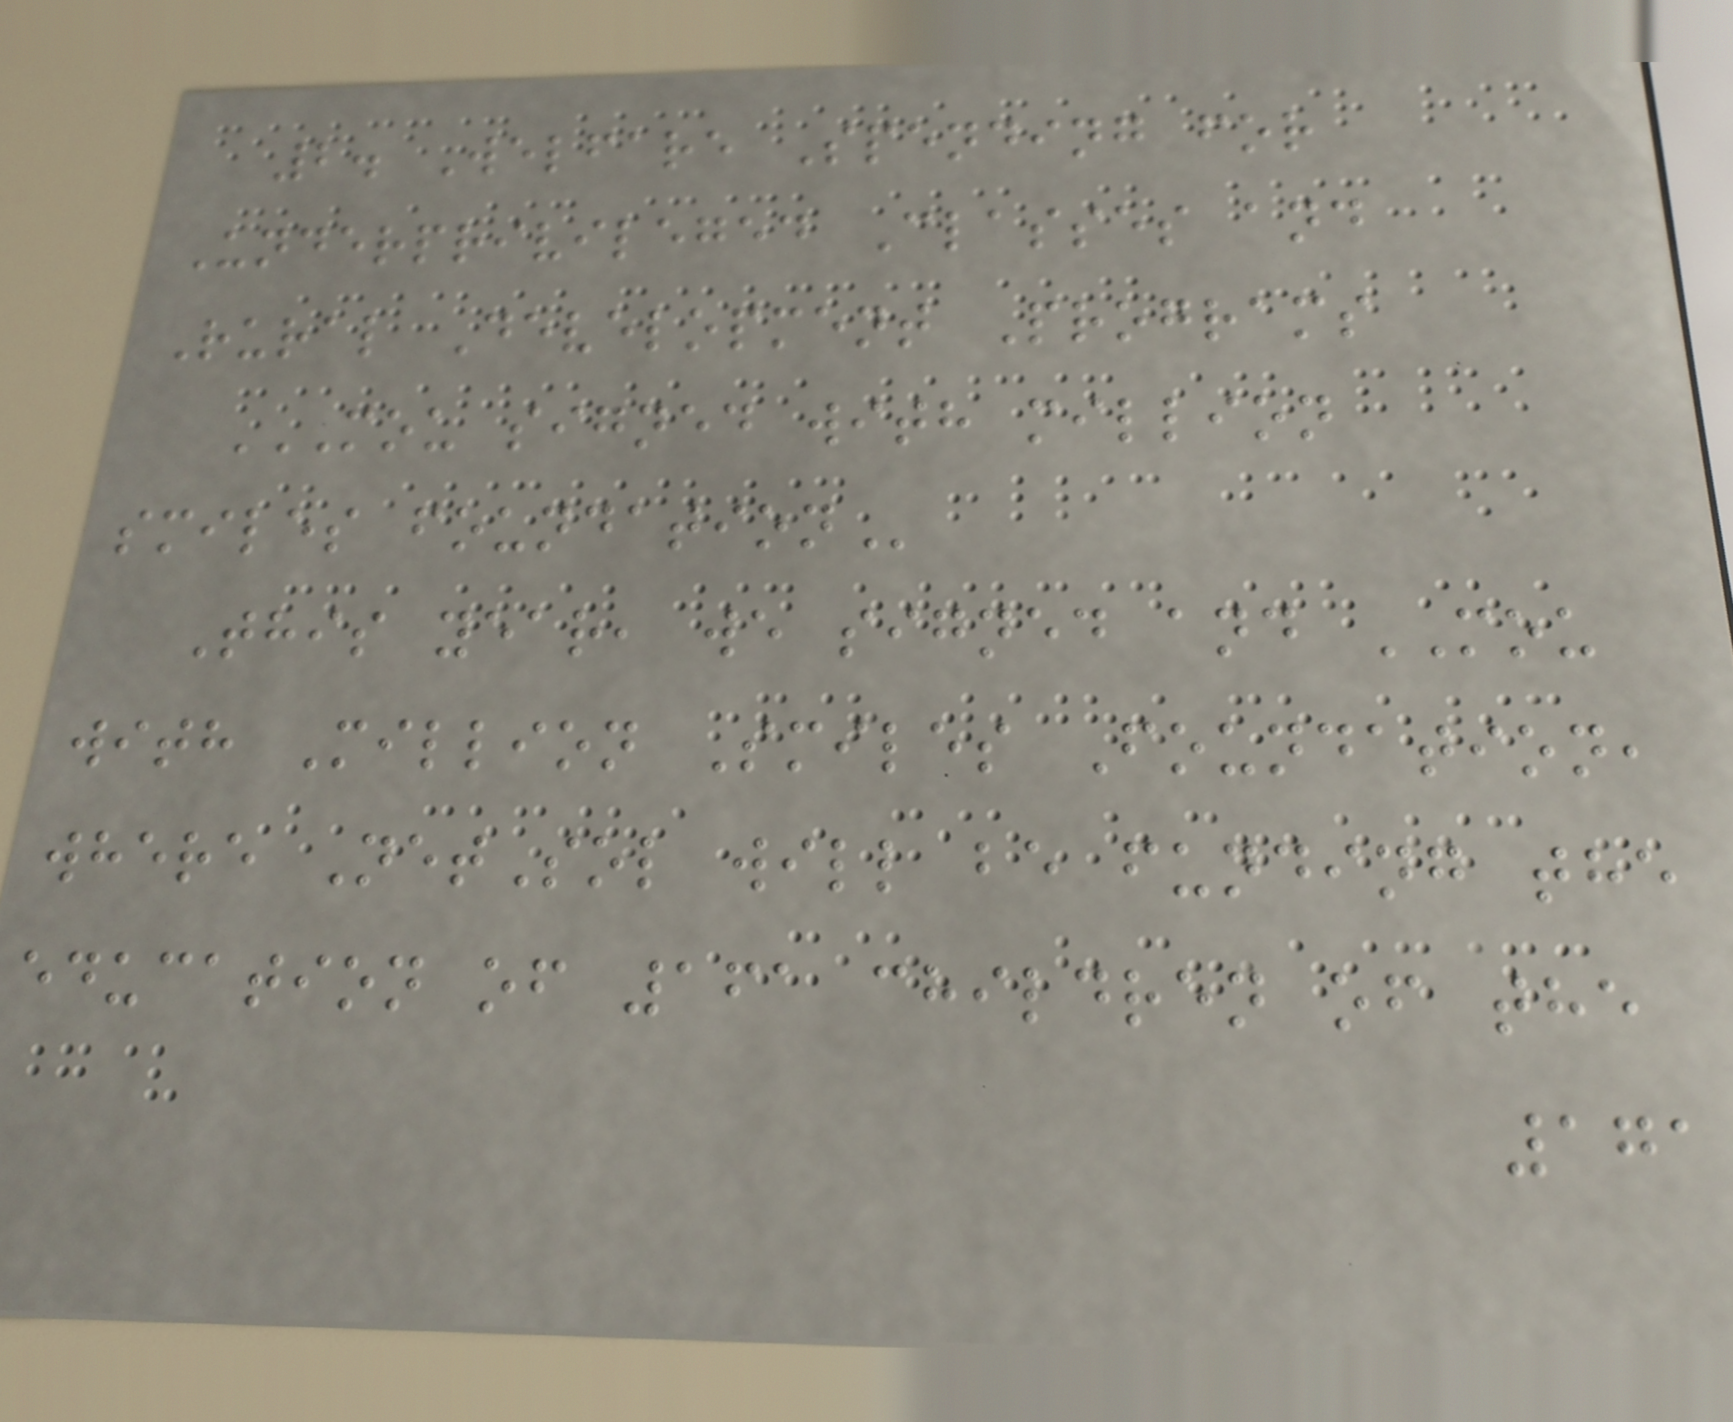2. Welfare Spending for
Underprivileged Classes and
Rural Development Programs
MOU SIGNED WITH MILLION
SMILES FOUNDATION
This year, we signed and MOU
with Million Smiles Foundation,
where NetSol will be funding the
education of 161 children of the
171
